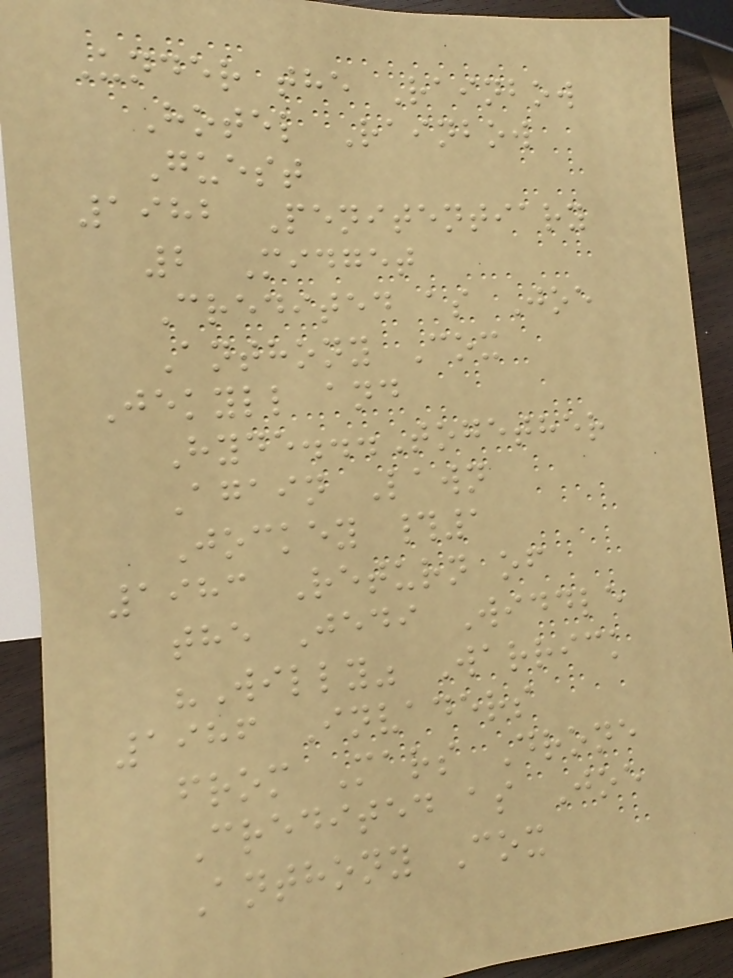Under the Rainbow
Hotel Rainbow
Guest
1982 Penitentiary
2 Midget
Credited as Joe
Anthony Cox
Jekyll and
Hyde...Together
Again Lawn
Jockey #1
1983 Return of
the Jedi Widdle
"Willy" Warrick
1986 Invaders
from Mars Drone
Credited as Joe
Anthony Cox
